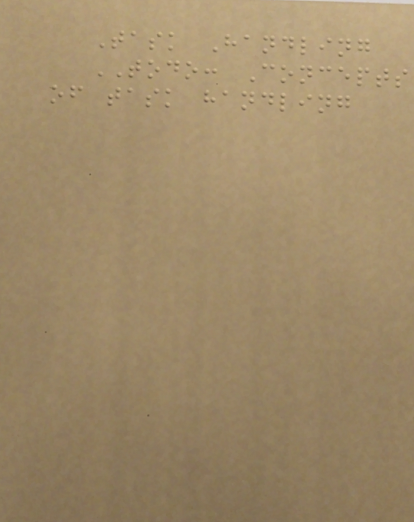Task Handling
TODO: Concepts
of task handling
